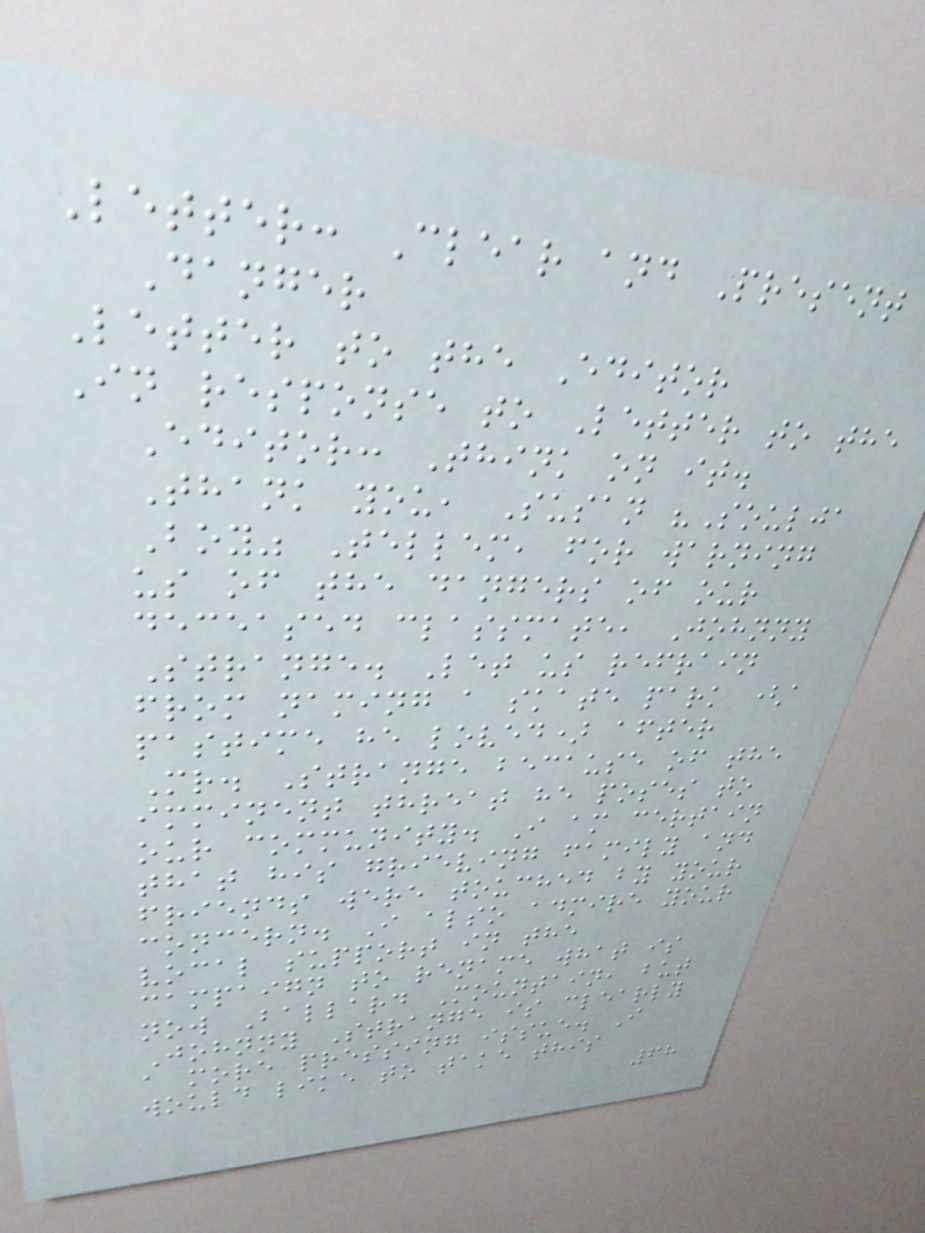Letter: Clear and Present
Danger
Letter to the Editor
In response to Letter to the
Editor: Think on it.
Thank you, Susan "Soulja
Boy" Tellem, for warning
us of the dangers of our
deceased classmate, Johnny
Strange. Let us refrain
from naming a skate park (a
pastime he loved) after
Mr. Strange because of the
imminent threat he poses to
our community. I am certain
that his grieving family and
friends were touched by your
concern. I also admire your
vocal support in the
campaign to rename what is
now Ballard Mountain, but
Johnny Strange is clearly
a more pressing issue. I
would like to take this
68
